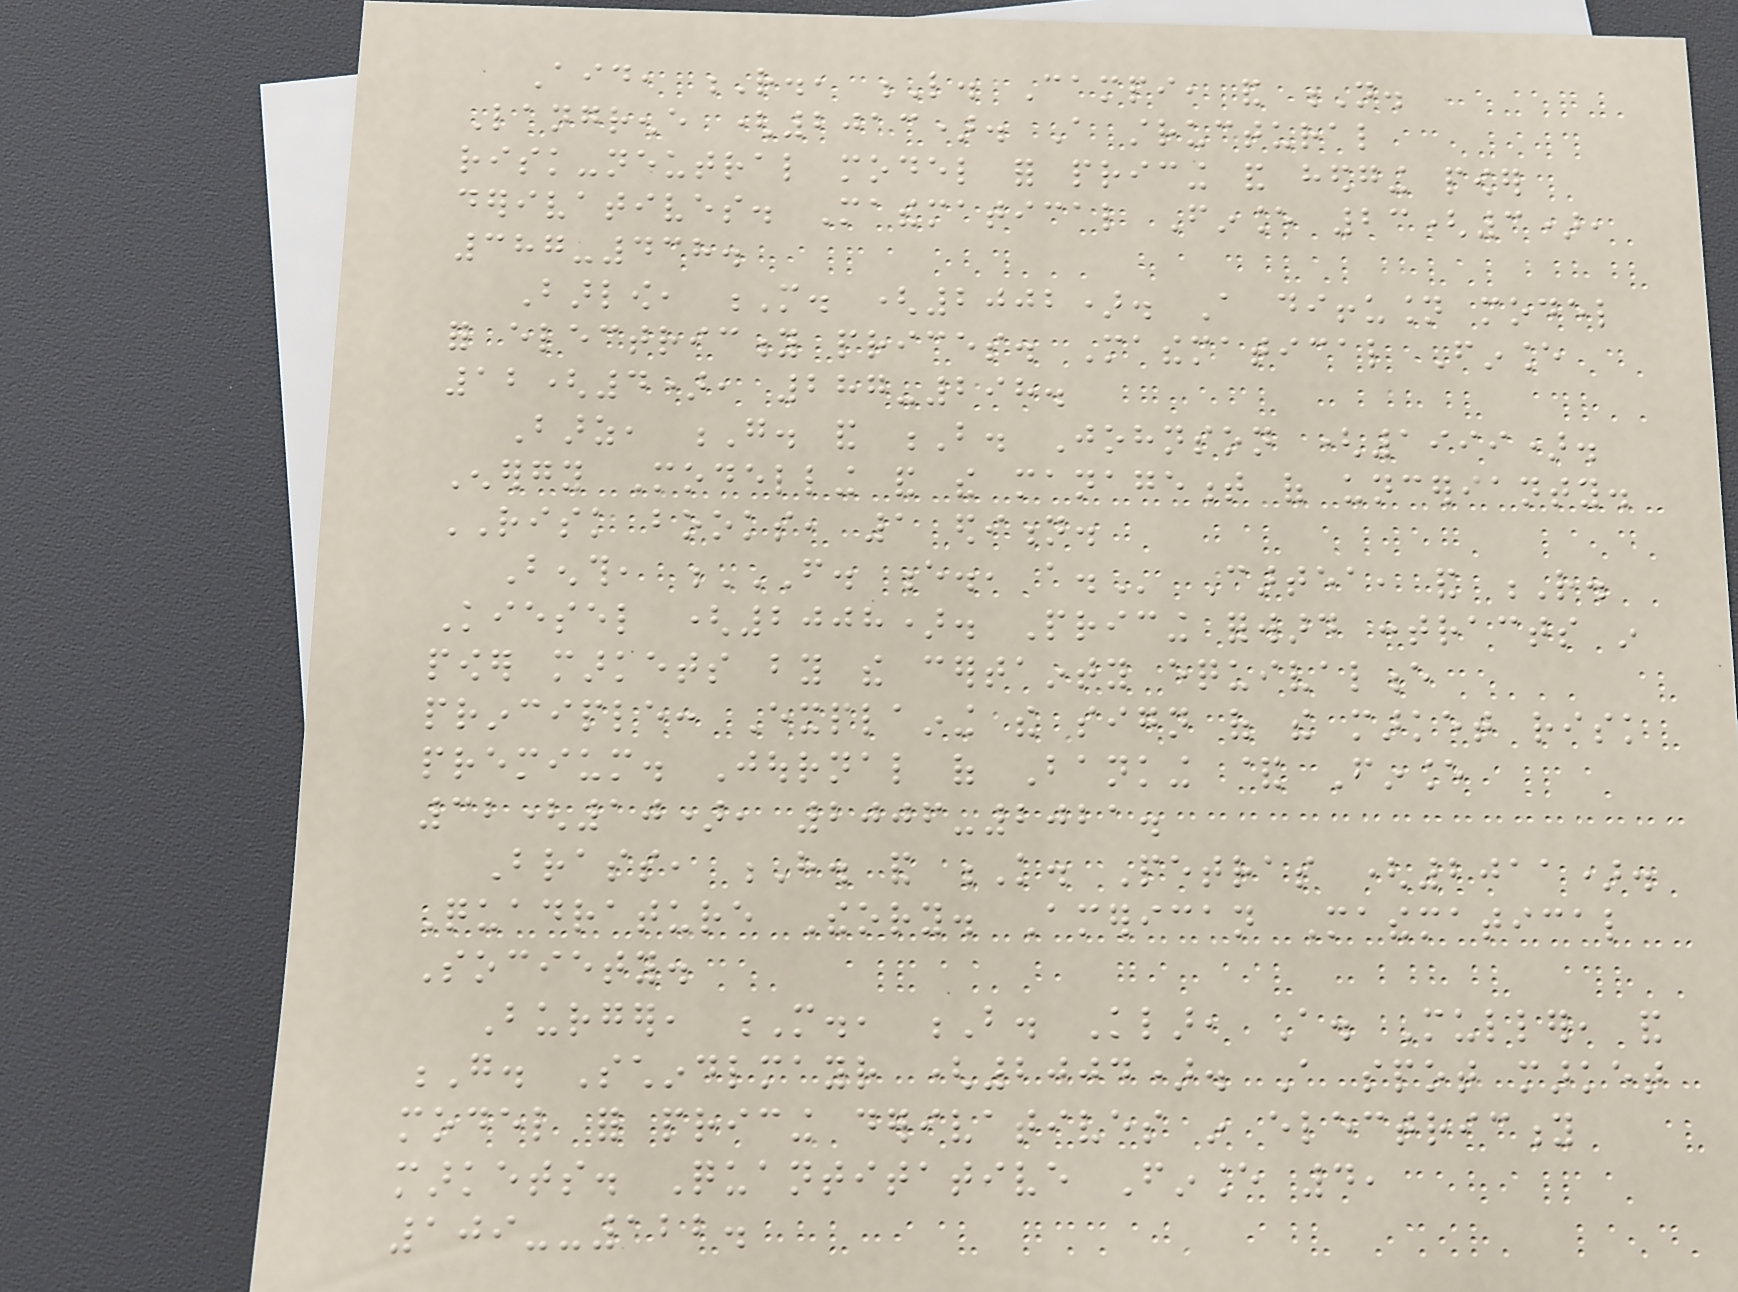Aid, R., L. Campi, and N.
Langrene (2013). A structural
risk-neutral model for pricing and hedging power
derivatives. Mathematical Finance 23(3),
387-438.
Barlow, M. (2002). A diffusion model
for electricity prices. Mathematical Finance
12(4), 287-298.
Barz, G. and B. Johnson (1999).
Energy Modelling and the management of uncerianty.
RISK books, 1 edition.
Benth, F. E., A. Cartea, and R.
Kiesel (2008). Pricing forward contracts in
power markets by the certainty equivalence
principle: Explaining the sign of the market risk
premium. Journal of Banking & Finance
32(10), 2006-2021.
Brass, H. and K. Petras (2011).
Quadrature Theory. American Mathematical
Society.
Burger, M., B. Klar, A. Muller, and
G. Schindlmayr (2004). A spot market
model for pricing derivatives in electricity
markets. Quantitative Finance 4,
109--122.
